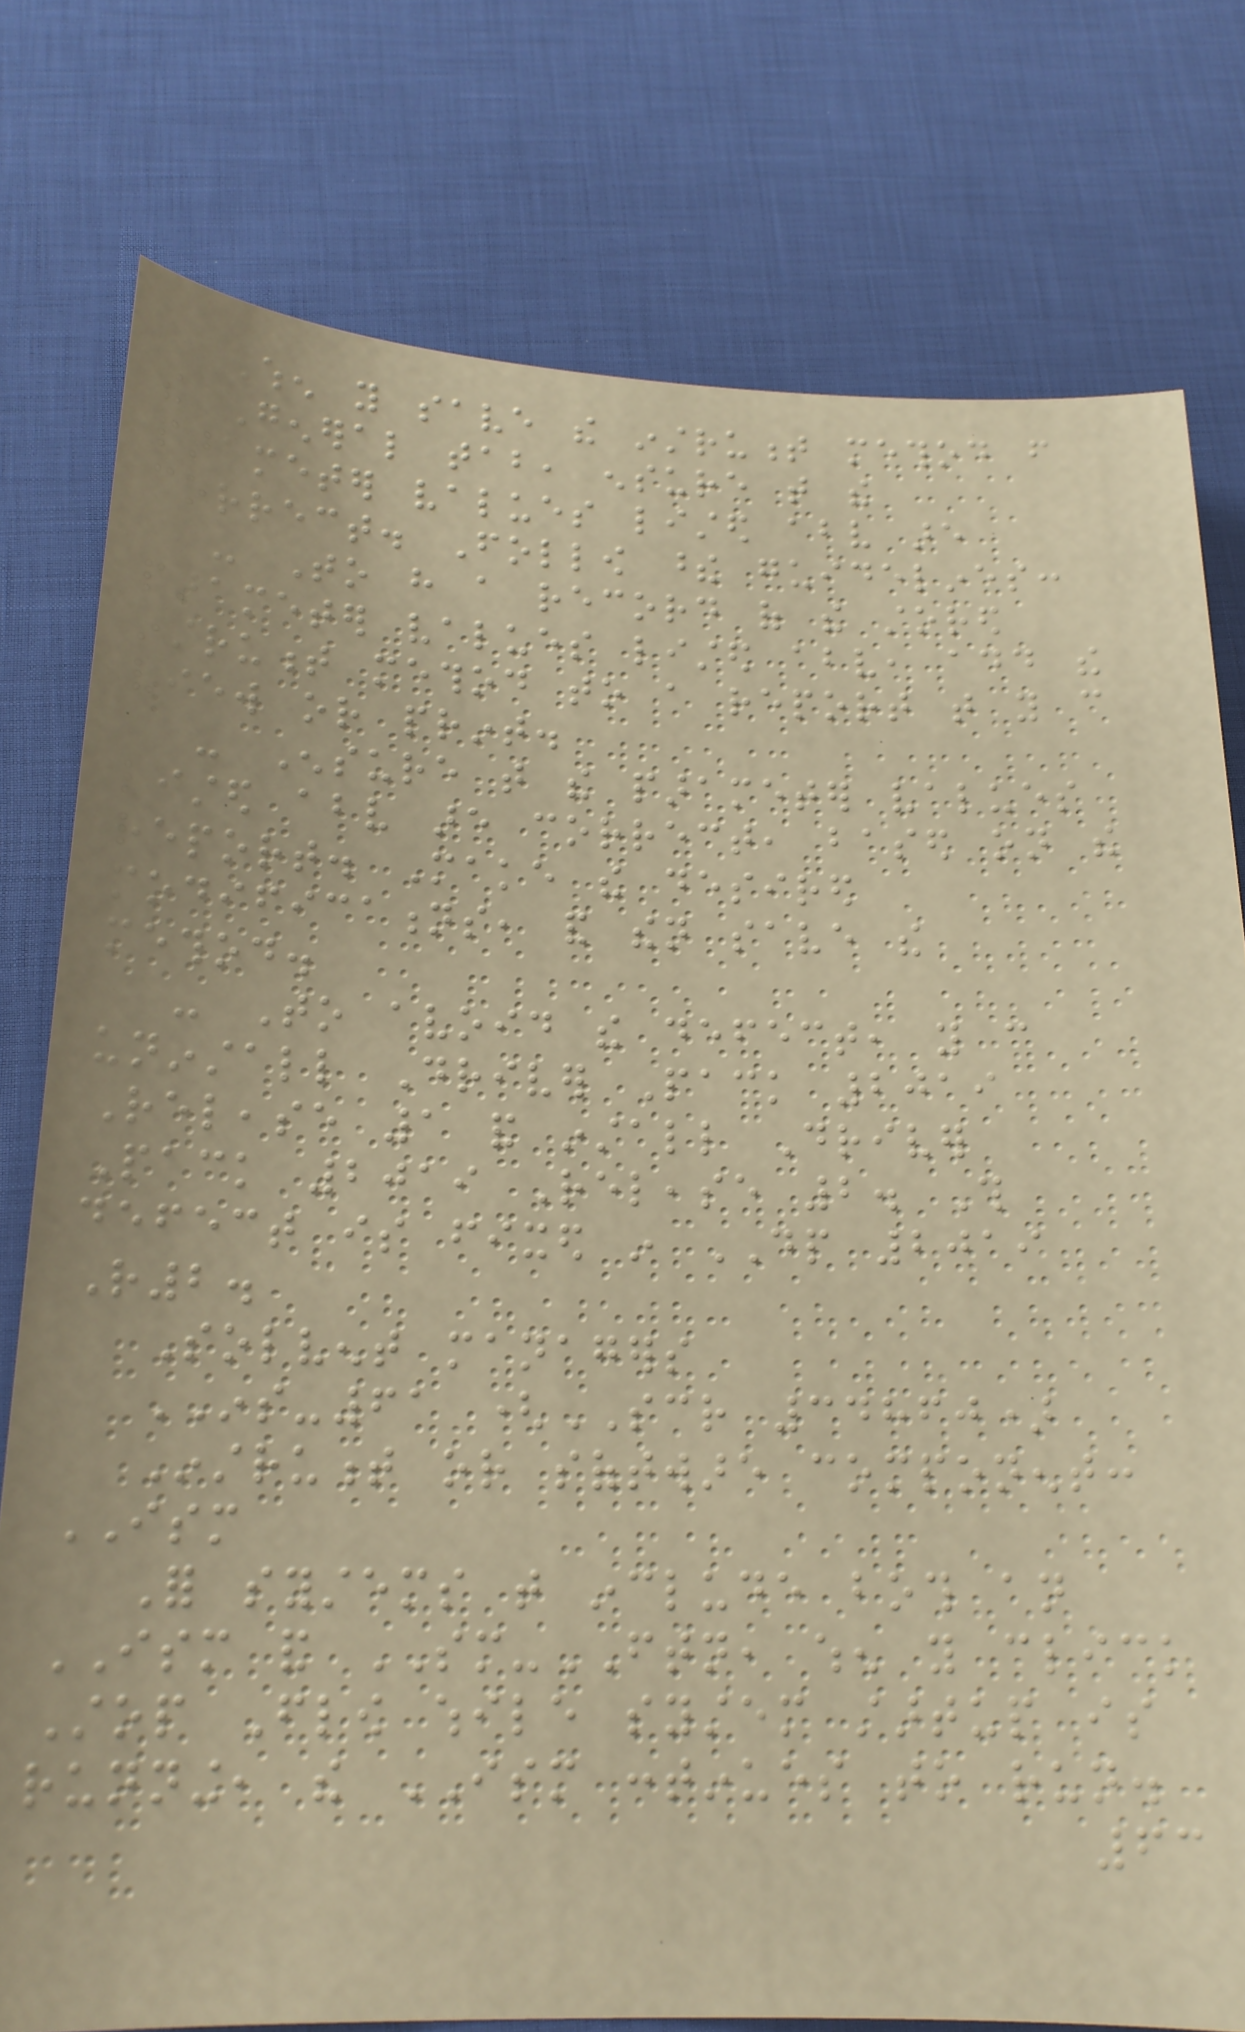When you save the instrument method from
the General tab, ensure that the
parameter values listed above are
correct. Follow these guidelines:
- To have a record of the stored
parameter values listed above, add the
instrument method to a report that you can
view or print.
- Ensure that the parameter values
listed above are correct, based on the
report. Make the desired
modifications, and then save the
method.
- To avoid the defect, you can
uninstall Driver Pack 2019
Release 1 and install Driver
Pack 2019 Release 2. This
defect is fixed in DP 2019
R2.
Solvent managers
INS-61 (SCR 34860)
Instrument or software component:
ISM
For systems that include both an
ISM and SM-FTN, when you click
Stop Flow while system startup is
running, the ISM continues to run.
63
